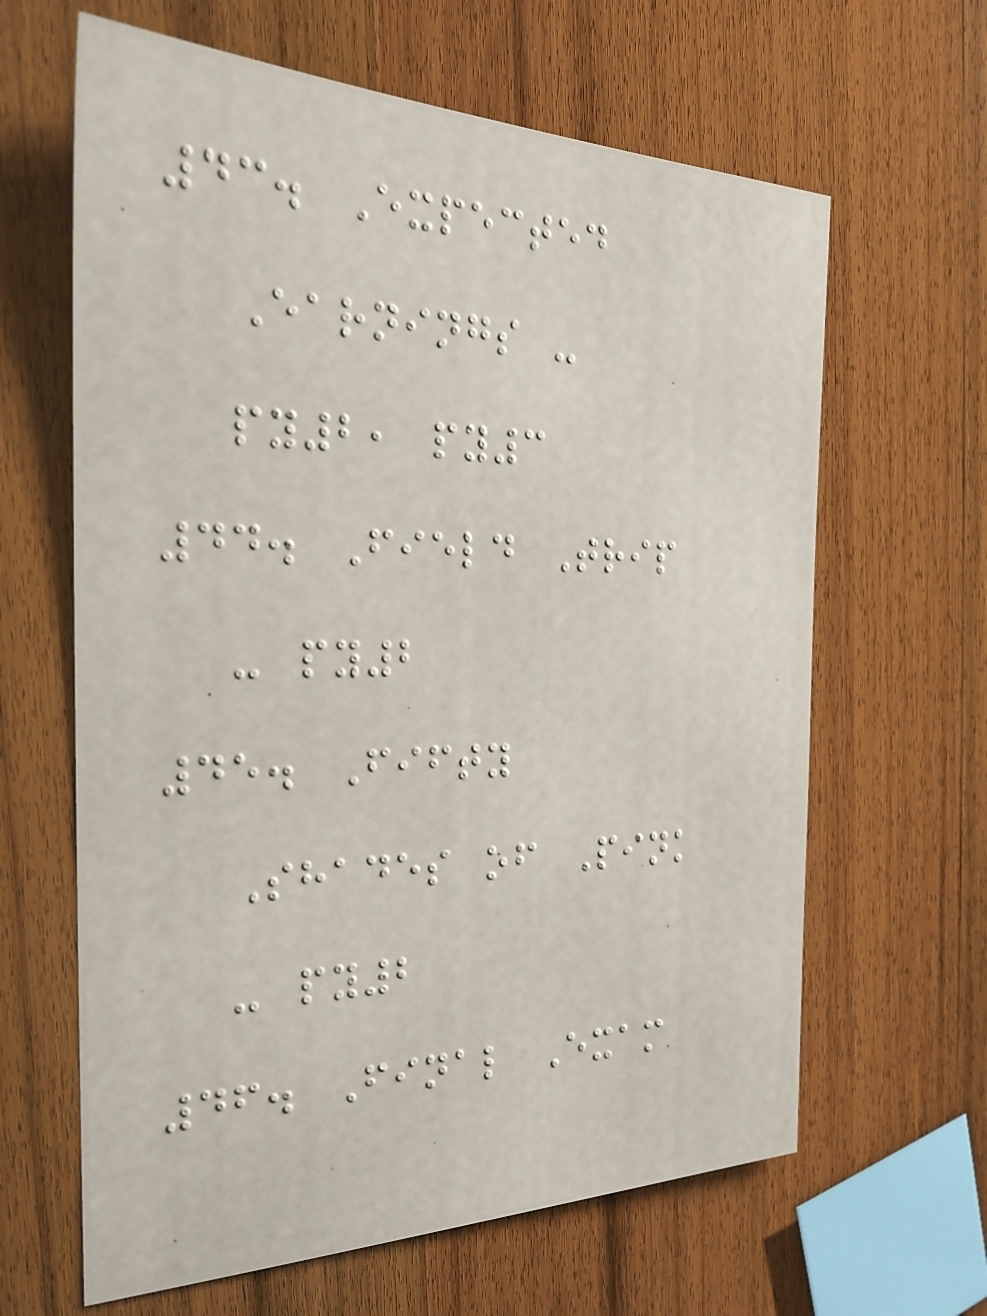43. Expected
Earnings -
py2, py3
44. Field Trip
- py2
45. Fifty
Shades of Pink
- py2
46. Final Exam
